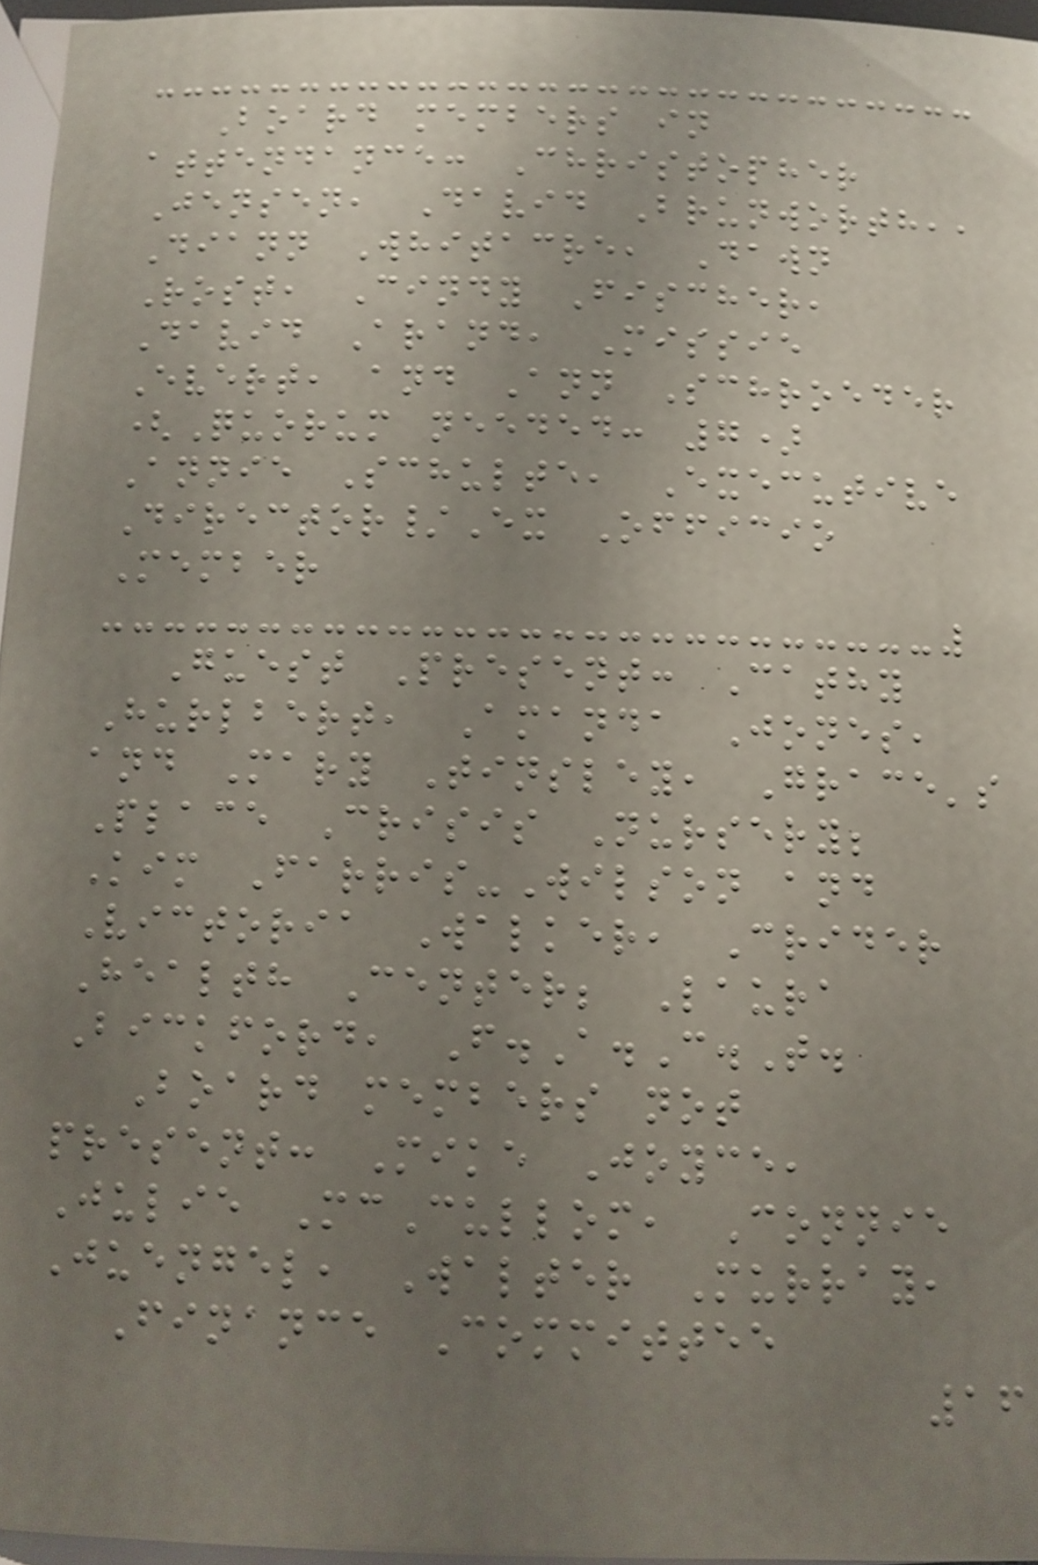Board members in
attendance: Christopher
Jensen, David Brunworth,,
Diann Whitacre, Dawn
Rost, Cindy Fischer,
David Arand, Missie
Evert, and Ann Schroeder
(Quorum needed: 7)
Annie Schulte, Executive
Director/Ex Officio
Member
Guest Present: Cathy
Hurlbert, Amanda Jones,
and Mary Tinsley, Grace's
Place Crisis Nursery;
Kim Farris-Wilson and
Victoria Walker, Crider
Health Center; Laura
Bickford, F.A.C.T.
Board members not
present: Mike Joyce,
Julie McCullom, Connie
Juengel, Walter Murray,
Finance Committee
16
